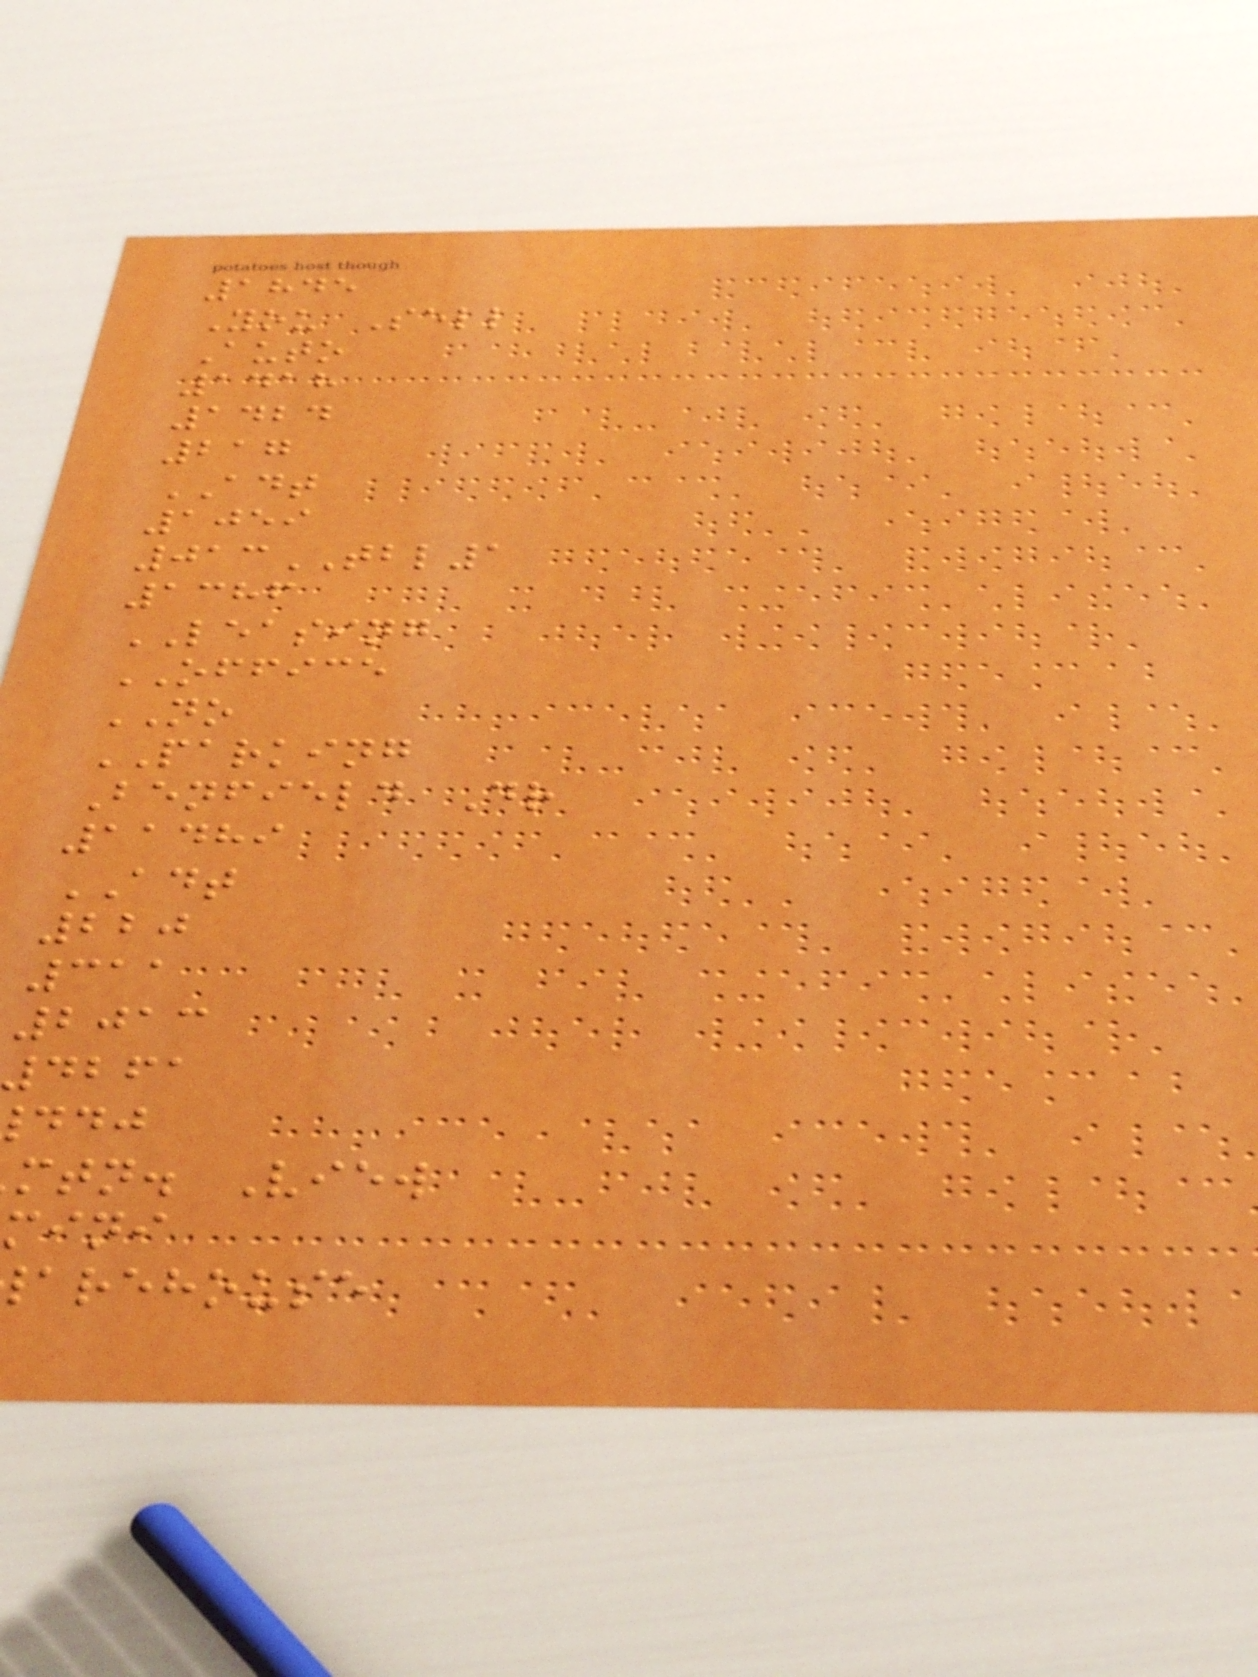1845
You Sell
Auto
1418
1424
217
ADT
1059
013TBL1
1386
LEASING
OFFICE
NO
PARKING
Benfield Dr
11489
ADT
220
311
2013
4261
mtn. View
mini
arehouse
